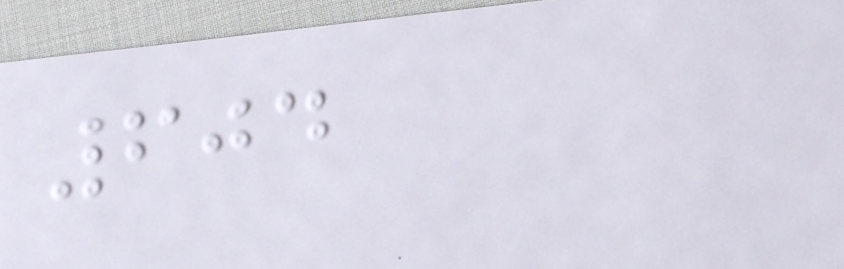604
